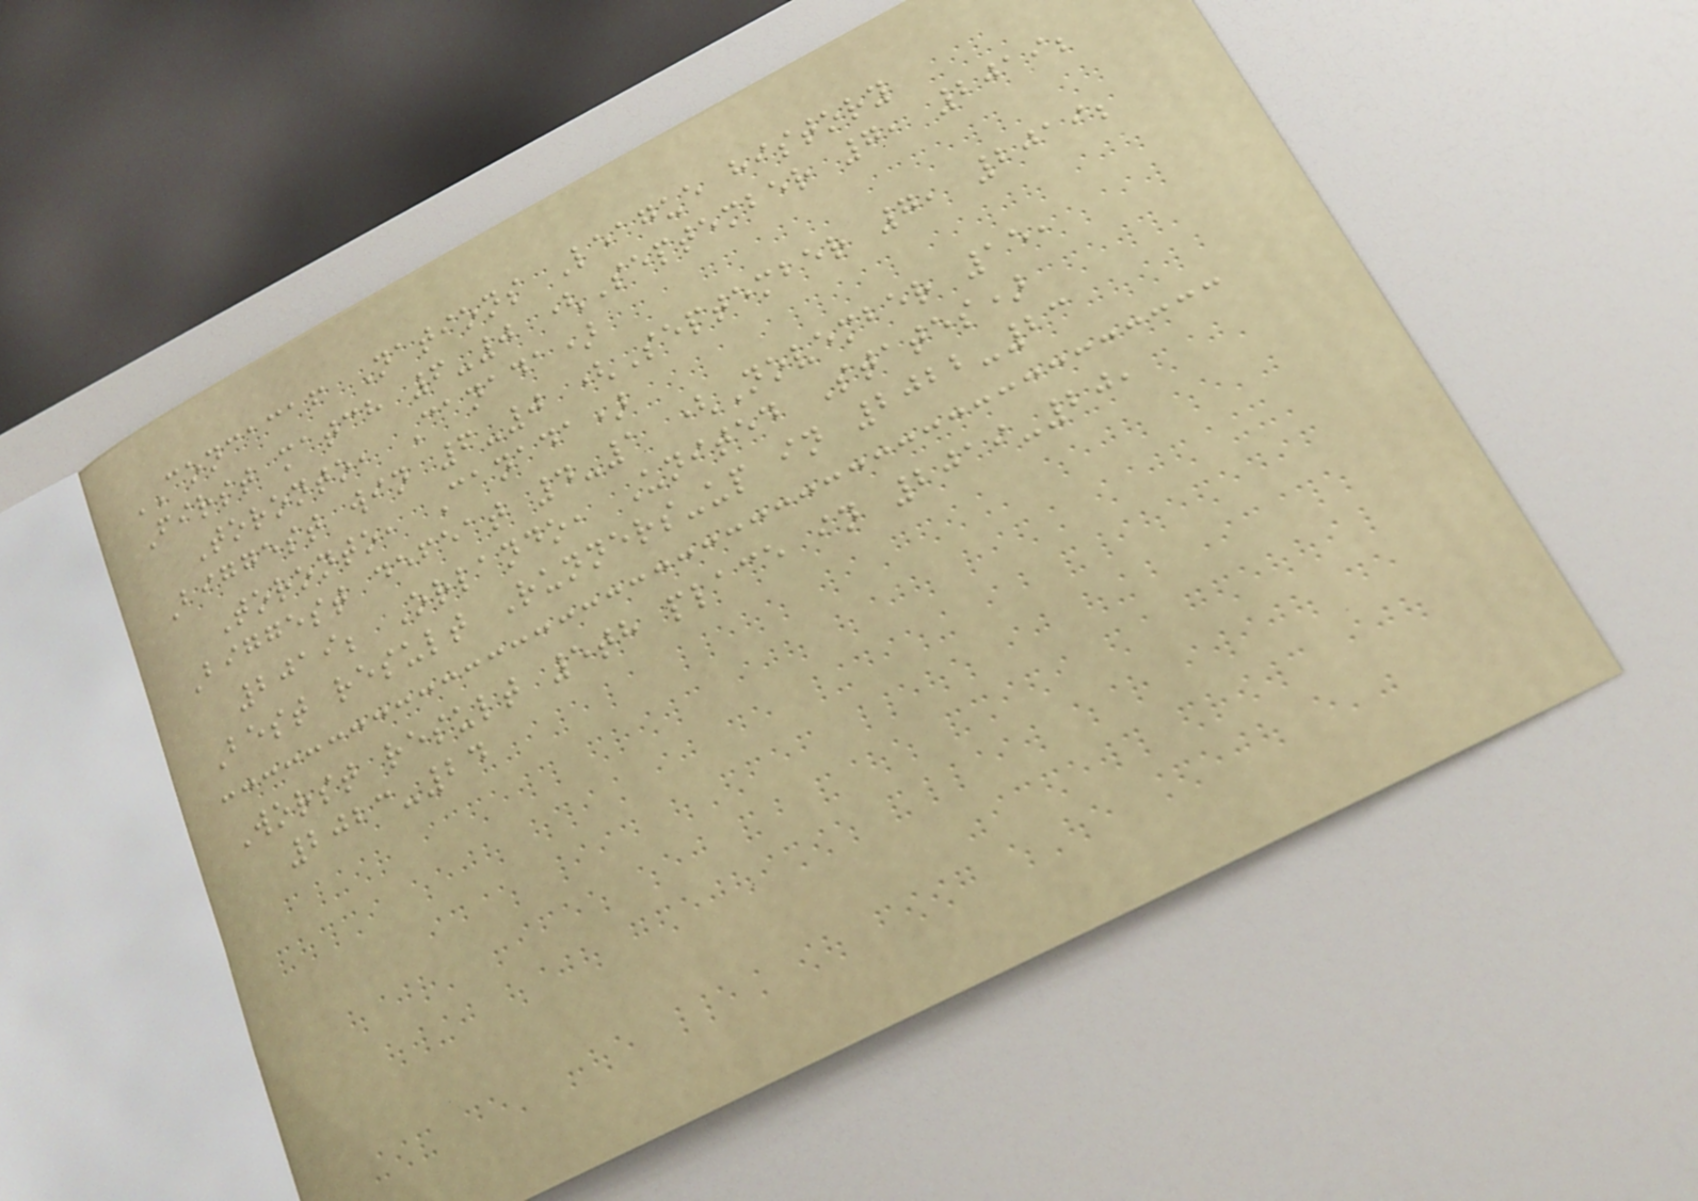CONCACAF Nations League history
First match 6-0 (September 7, 2019;
Toronto, Canada)
Biggest win 6-0 (September 7, 2019;
Toronto, Canada)
Biggest defeat 4-1 (November 15,
2019; Orlando, United States)
Best result Runners-up in 2022-23
Worst result 5th place in 2019-20,
2023-24
